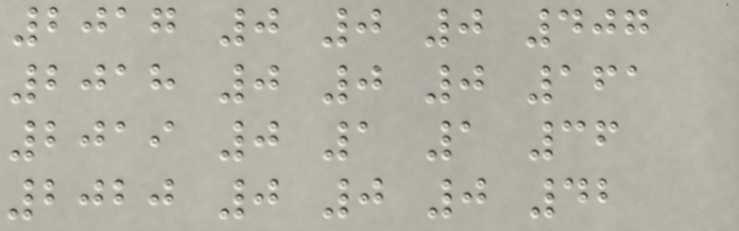2017 0 0 0 407
2018 0 0 0 161
2019 0 1 1 36
2020 0 0 0 42
